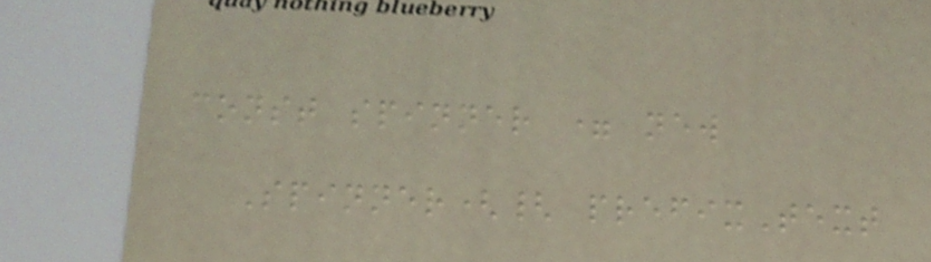const spinner = new
Spinner({ prefixText
